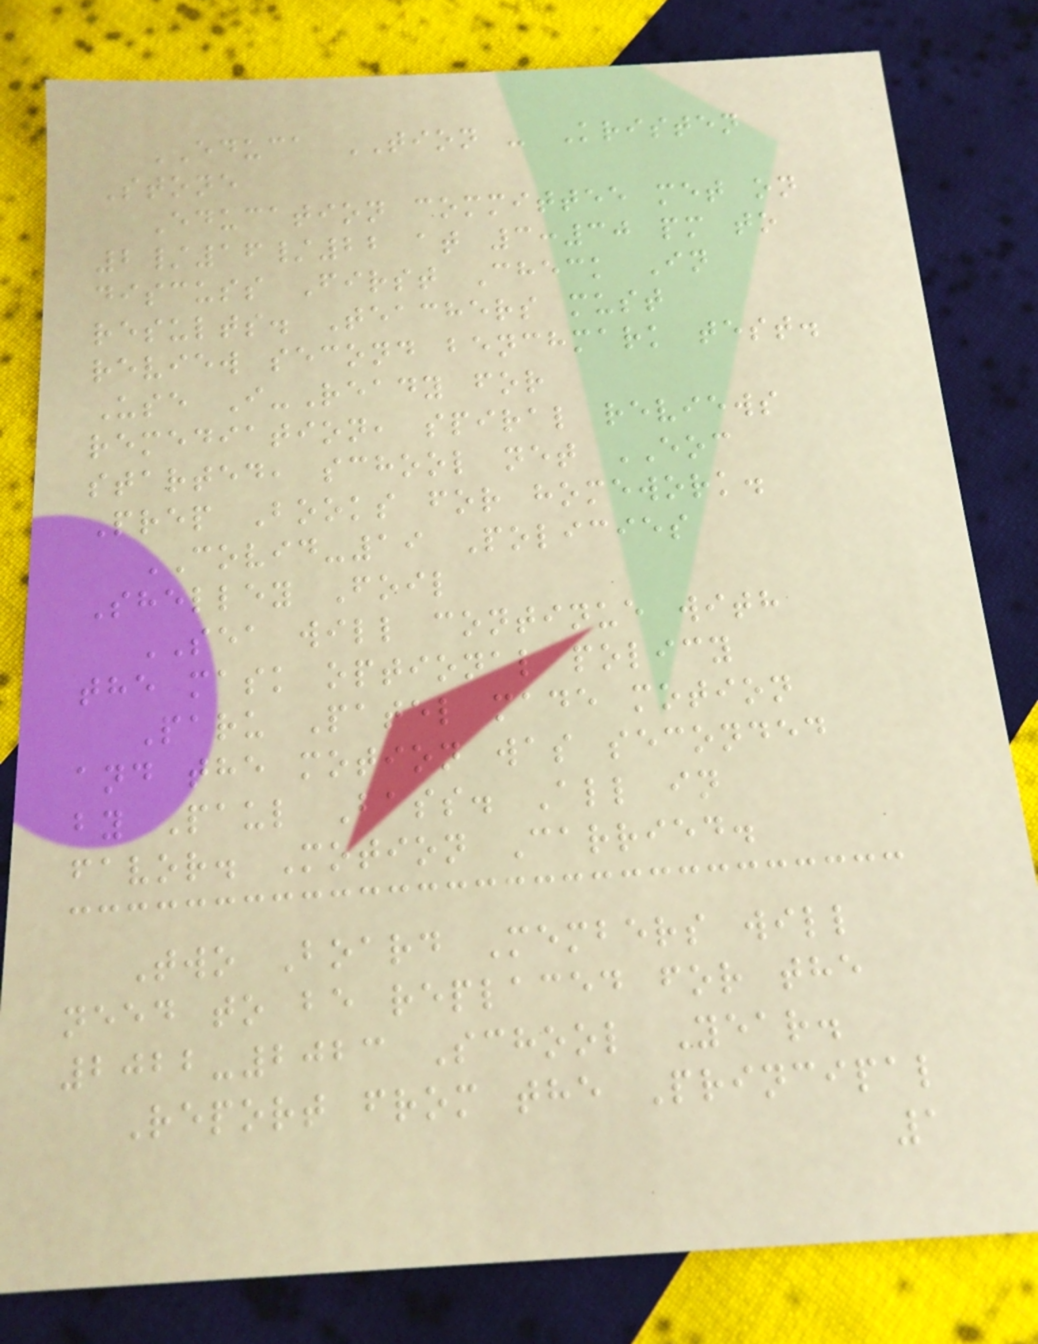EDUCA TION - Kristen
Stone
Education committee met on
2/16/22 at 3:30 pm to
discuss First Check In
results. Teachers must
review second benchmark test.
Use I-Ready for
remediation, spiral reviews
started, school net EOC
Prep Books for homework.
COVID-19 Policies
Shelley Foil
SEA will continue with
the mask optional policy
Paru Patel made motion
and the motion was seconded
by Paul Bass. All in
favor. Motion Carried.
Two Board Members will
need to be replaced for the
2022-2023 School Year.
Report from the Principal
1
